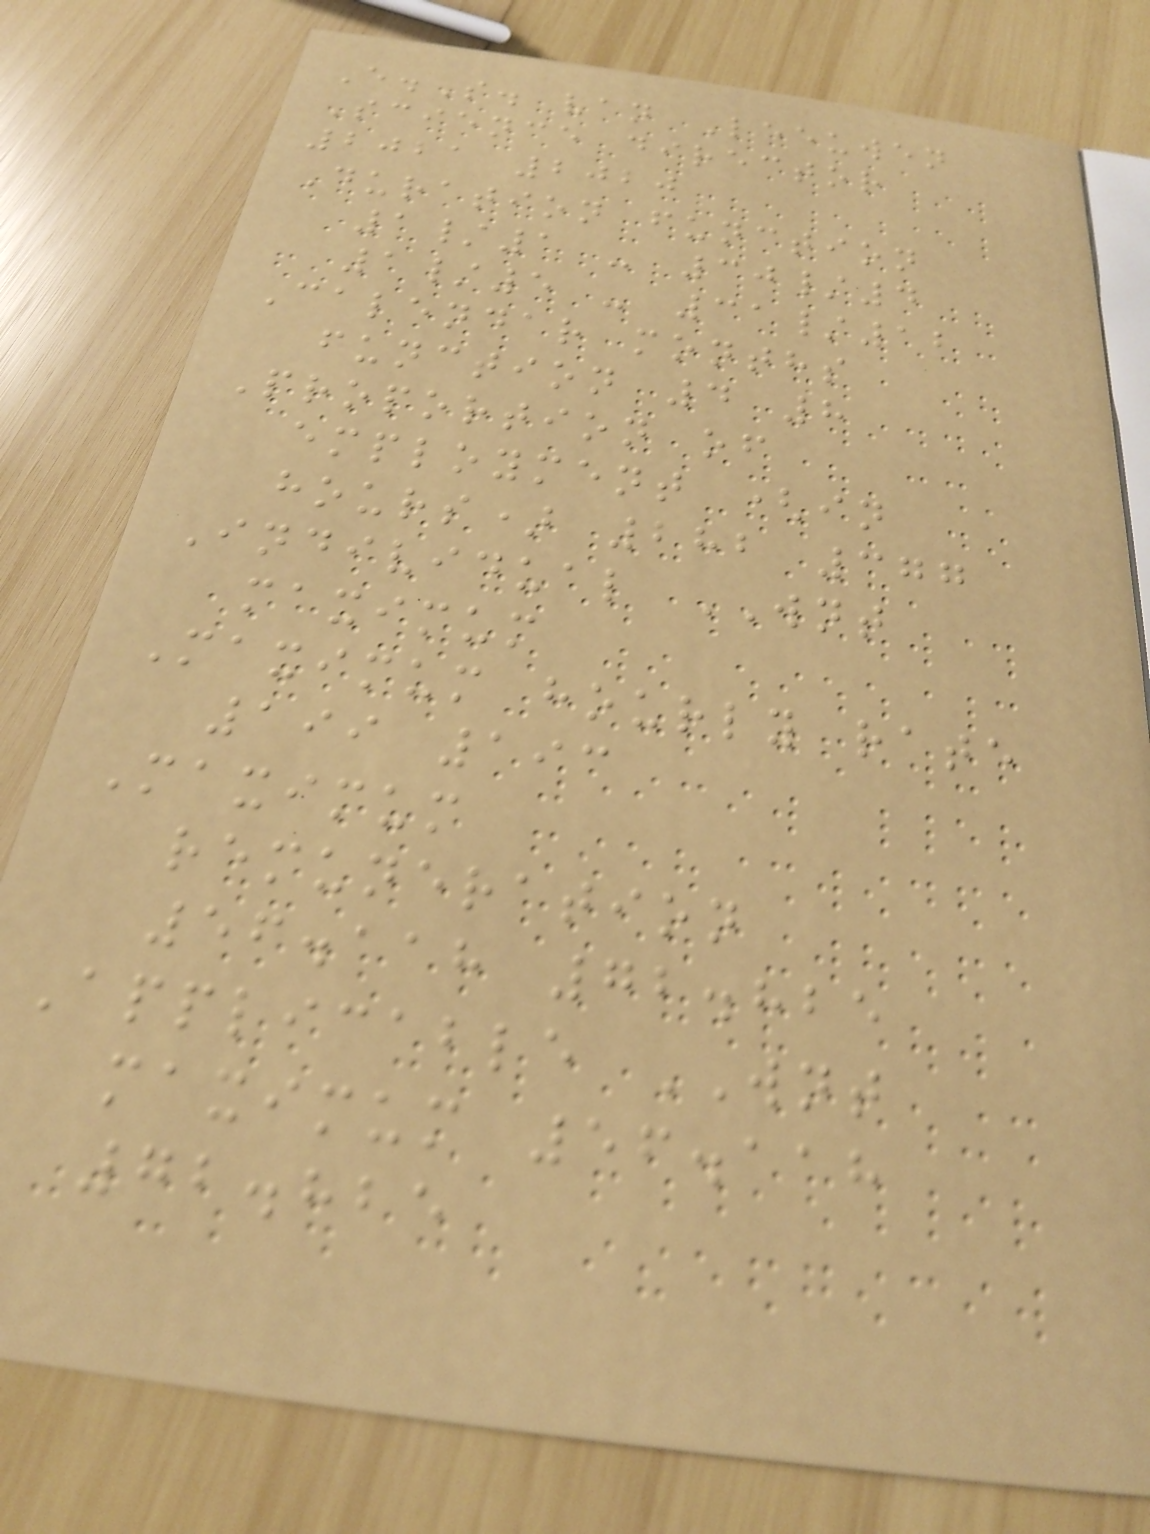E.S. van Leeuwen
Science director
2021 2020
Duration function
1/1 - 30/4
1/5 - 31/12
Calendar months
function 4 8
Proportion of
employment (in
hours) 282 377
Individual WNT
maximum
Maximum hourly rate
199 193
Maximum
remuneration
56.118 72.825
Applicable WNT
maximum 56.118
72.825
